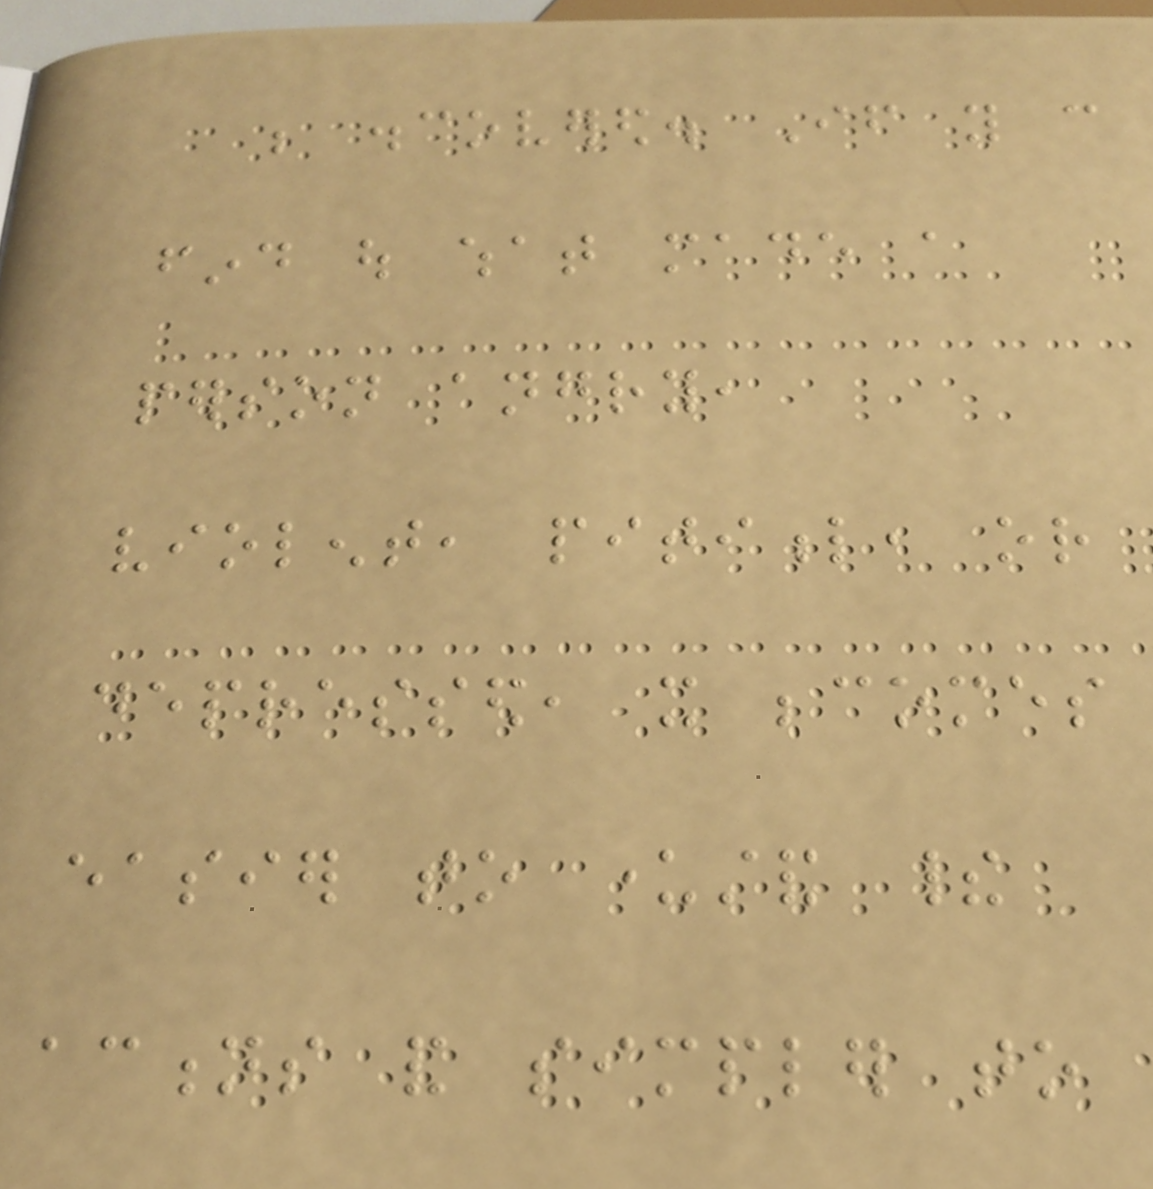be discovered. If you can
find out what made a
person angry,
violent, pitiful, or
depressed, it becomes
easier to understand their
actions and simpler to
